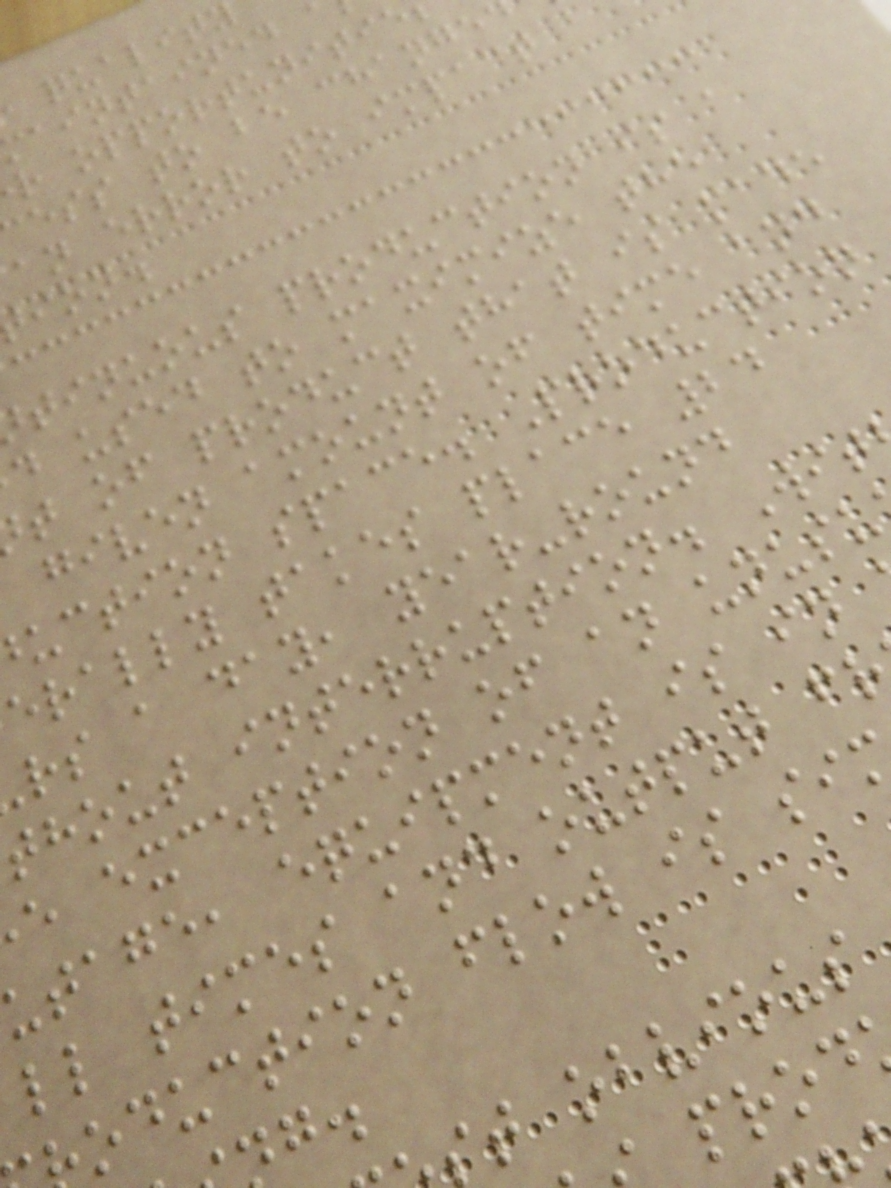quality
maintained
r opportunitie
ess to be change
an error to impact
ion.
tinuous production is a
d used to maximize the
t of product that is made
given amount of time and
uction space. Production
erally takes place 24
rs a day, year-round
thout interruption. Wit
e exception of an unusu
utage, equipment is in
ll times and output f
oduction flow is si
t obvious
